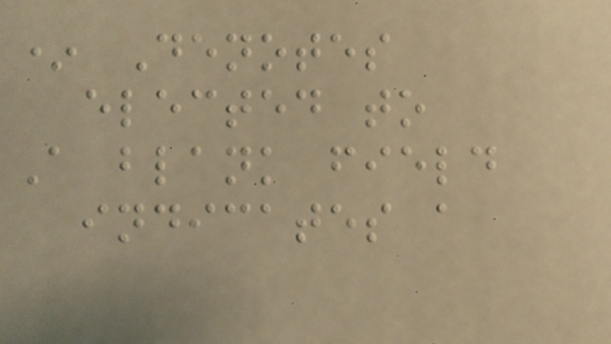* Denotes
elected to
A blank field
indicates a
